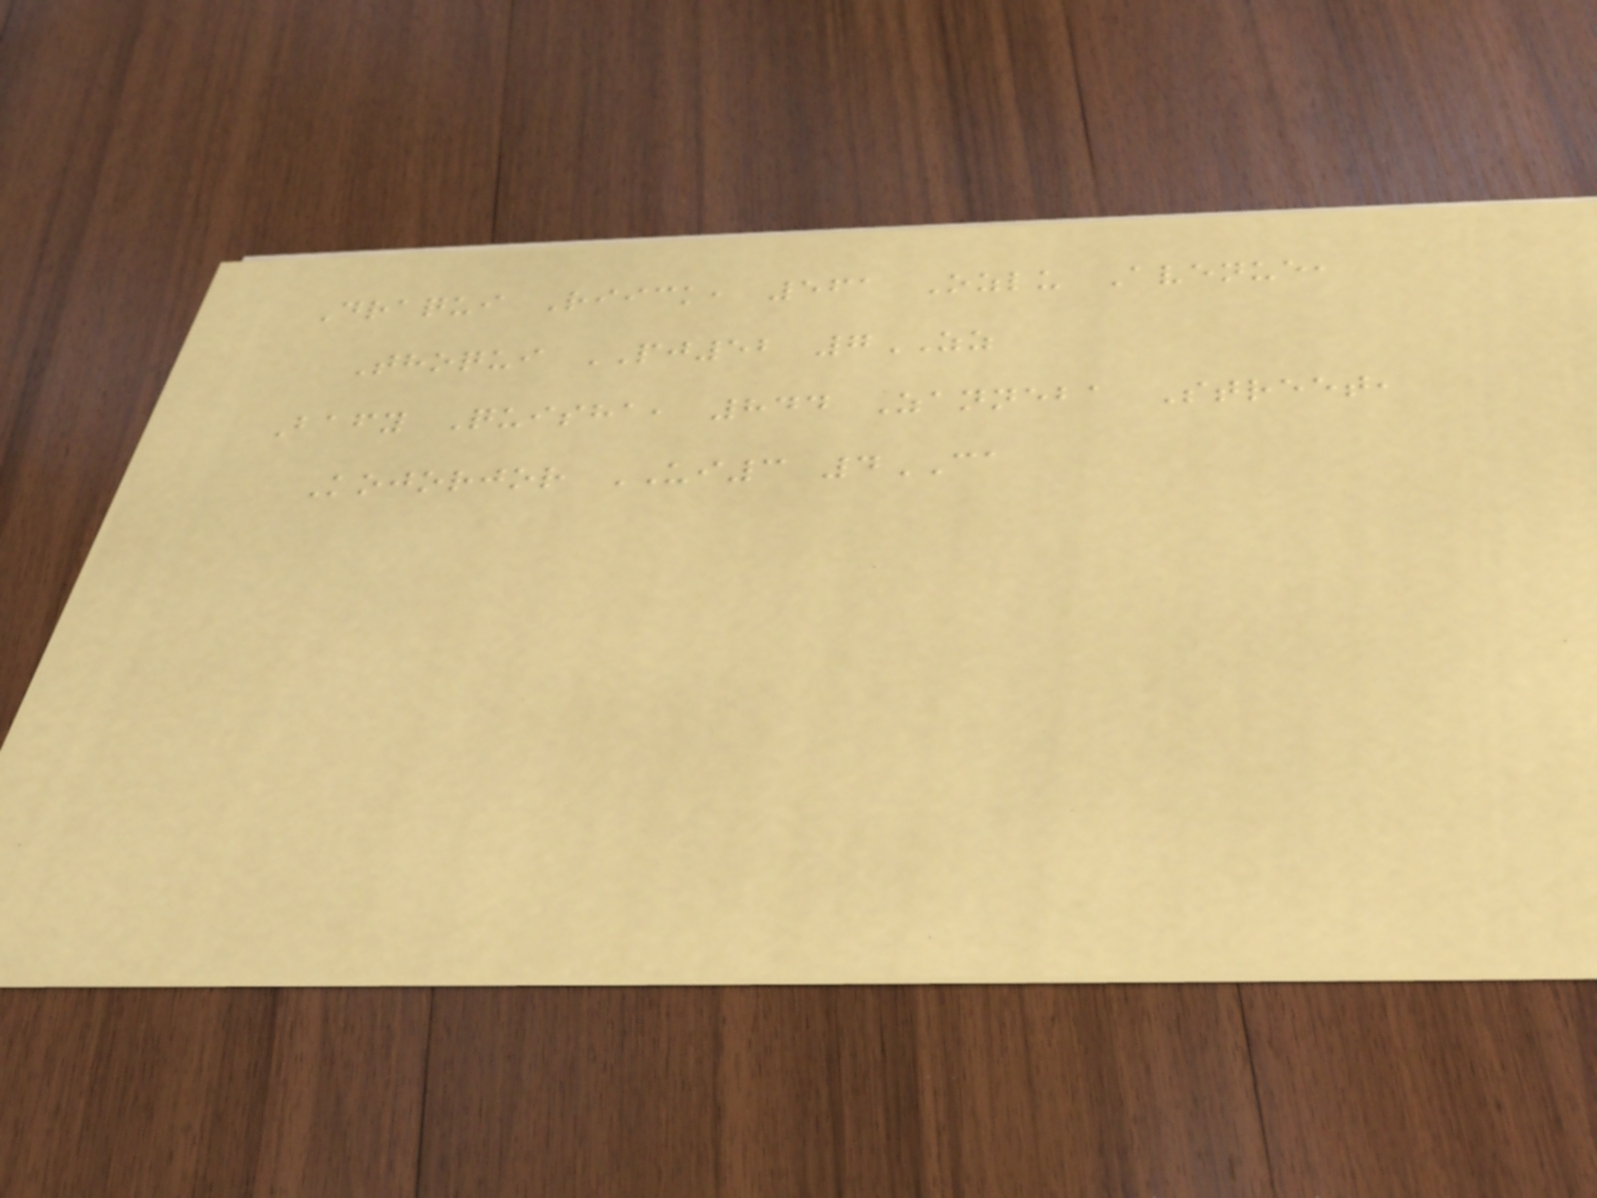Draqui Riick, 561 Ozlu Avenue,
Thoqui PJ52 7ZZ
Bafy Quisha, 844 Zanneba Street,
Kojorjor UI3 4CA
